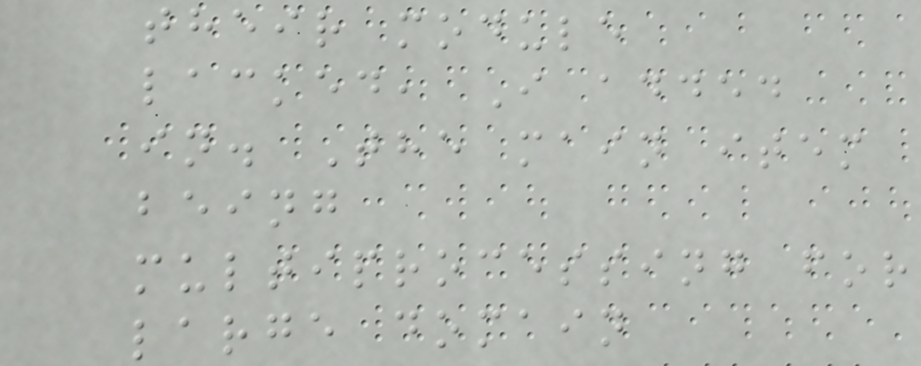their module
lacked, I added
in. The main item
being
multiprocessing for
large domain
